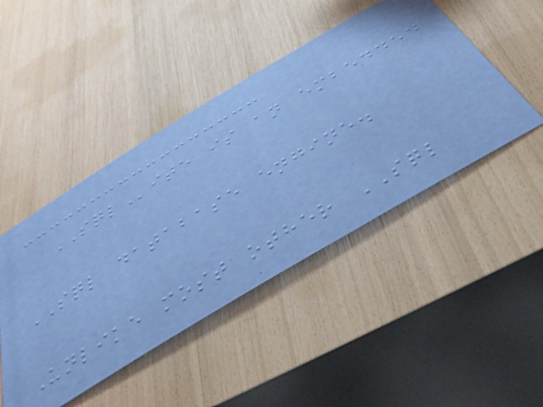SQLite is an embedded
SQL database engine.
Unlike most other SQL
